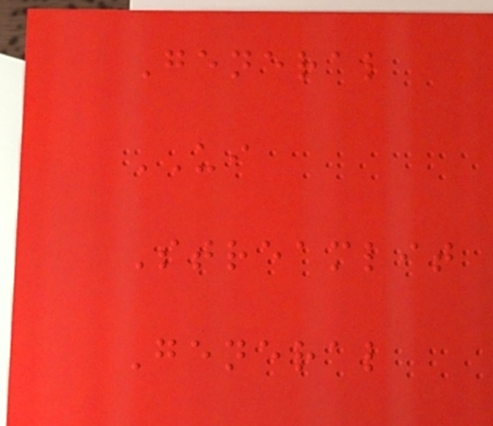General
UI
Streamlit
General
